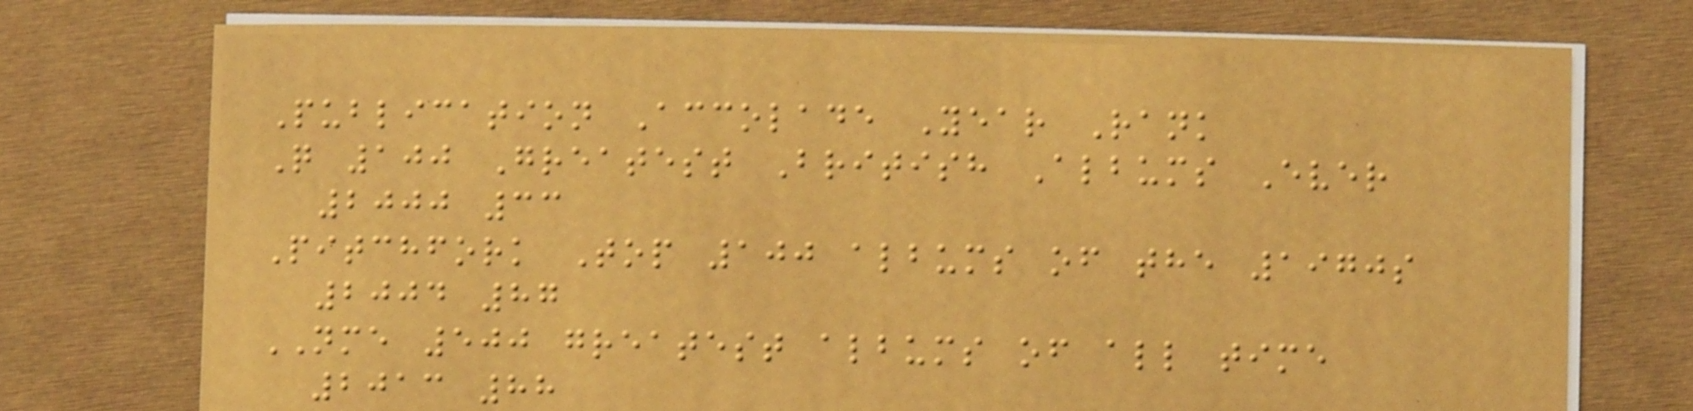Publication Accolade Year Rank
Q 100 Greatest British Albums Ever
2000 33
Pitchfork Top 100 albums of the 1970s
2004 87
NME 500 greatest albums of all time
2013 88
